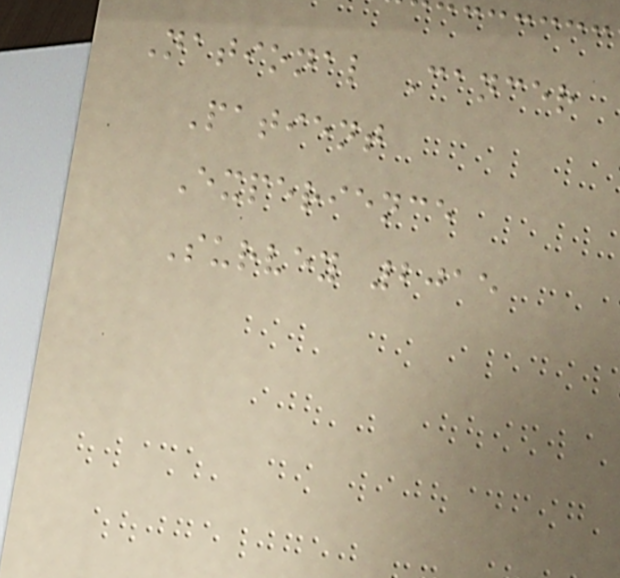National Cancer
Patient
Experience
Survey 2015
